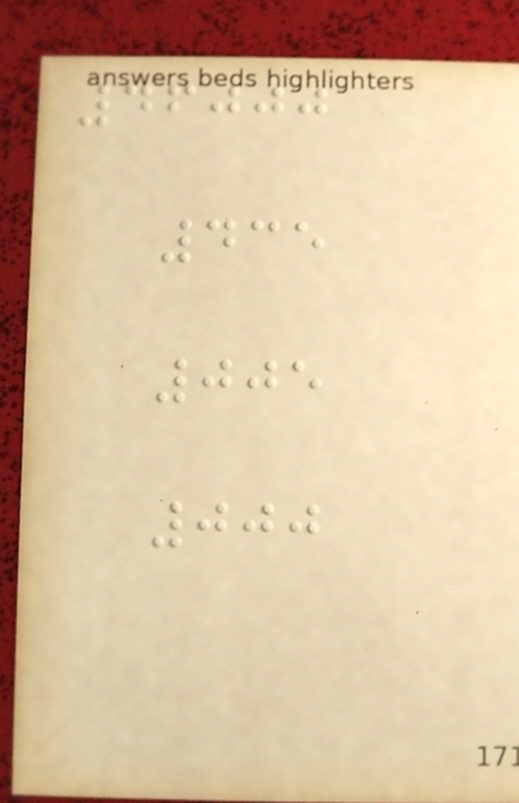46000
435
005
000
